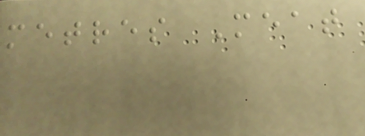metres Meat
